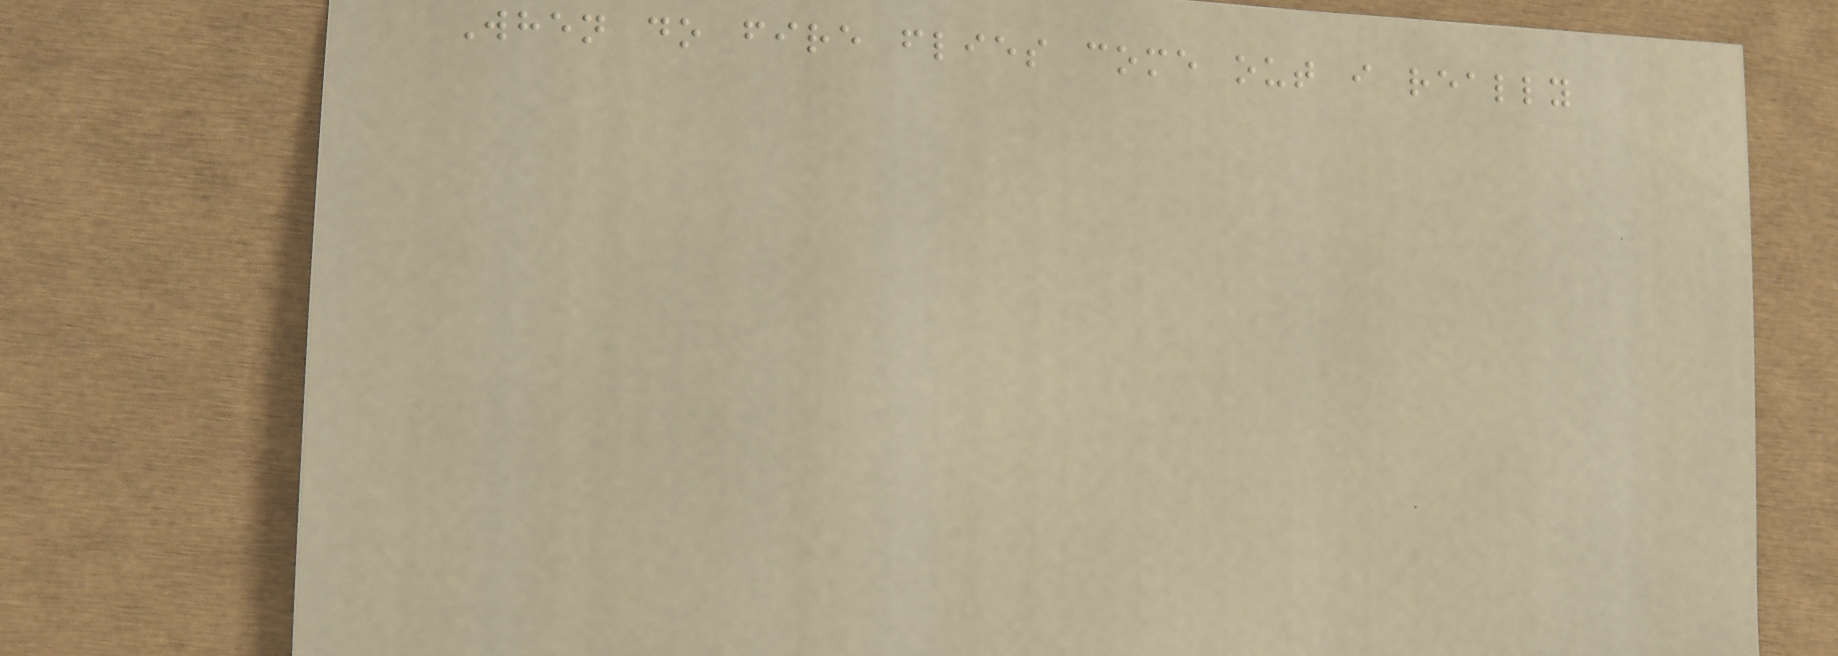When do fire flies come out i really
